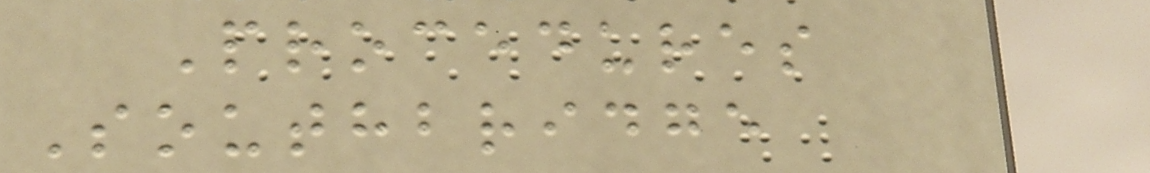Procedures
Southbridge
